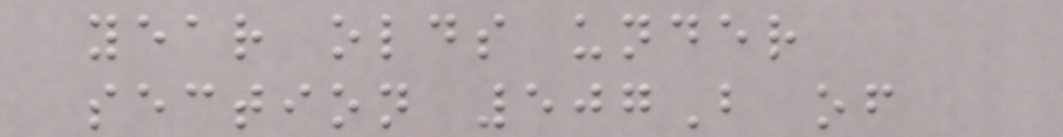year olds under
section 507B of
